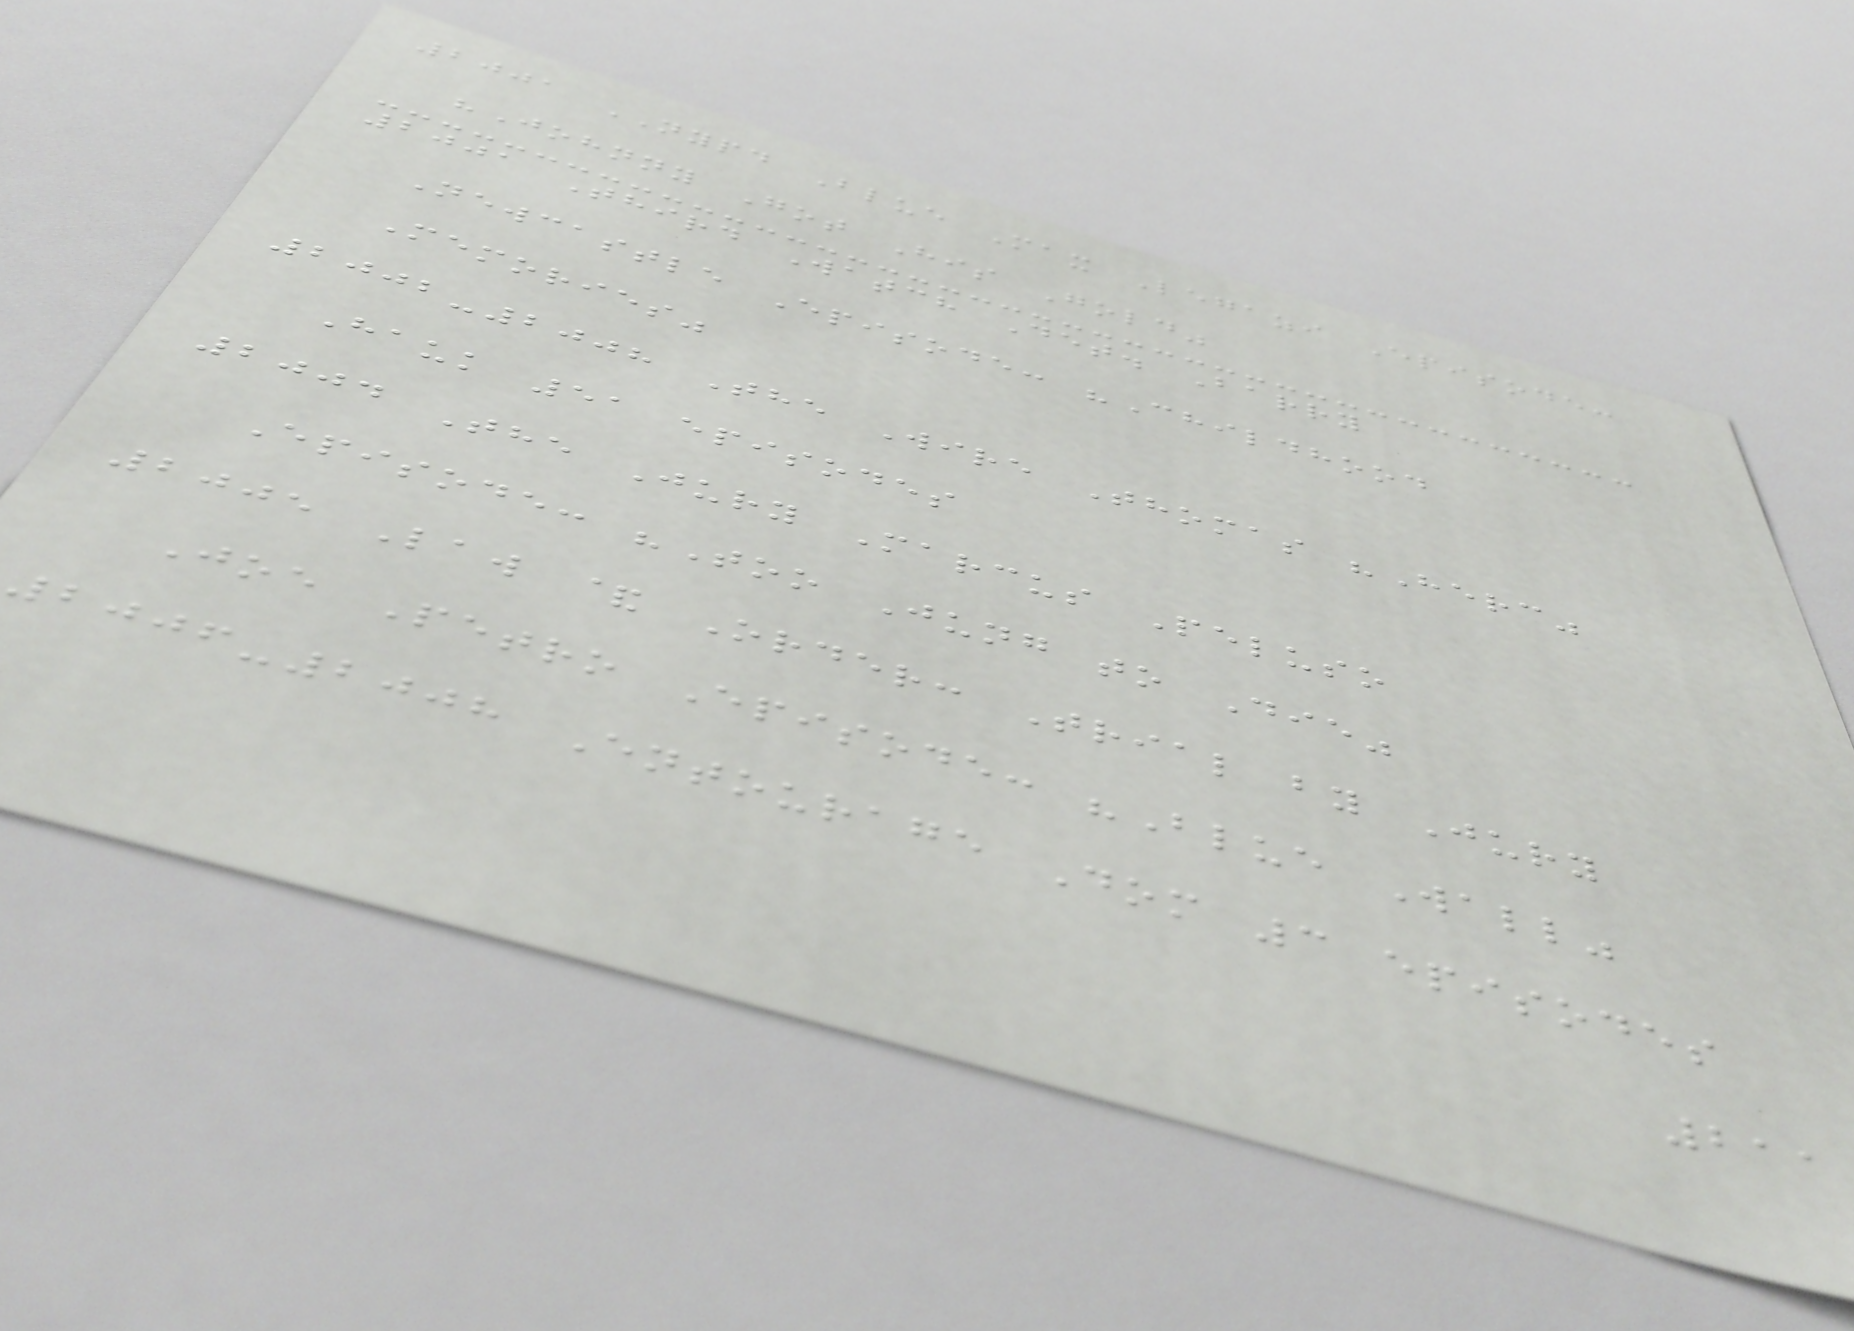2001 NYPD Blue Max Legazi Episode:
"Johnny Got His Gold"
2001 Third Watch Det. Barry
Newcastle Episode: "Childhood
Memories"
2002-2008 The Wire Thomas "Herc"
Hauk 51 episodes
2004 The Jury Marcus Peluso
Episode: "Too Jung to Die"
2005 Law & Order: Trial by Jury
Joe Petro Episode: "Blue Wall"
2006-2008 Entourage Dom 3 episodes
211
